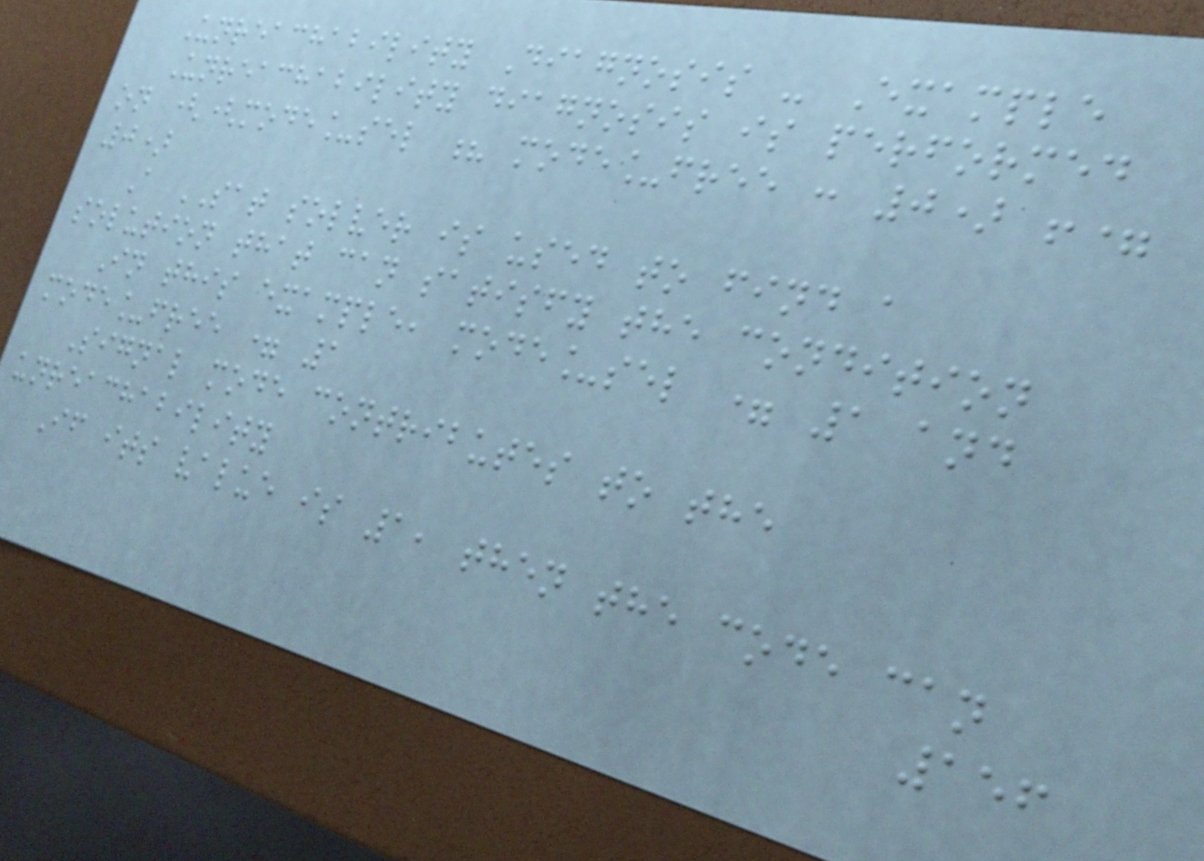Unreachability Diagnosis - Example
Unreachability diagnosis is performed
on ((mode_sel ? mode_free : 0) !=
0)
A SAT solver is used to find a
solution that can satisfy the condition
In this example, mode_sel = 1 and
mode_free = 1
Signal mode contributes to the
unreachability
If its value is 1, then the code can
156
